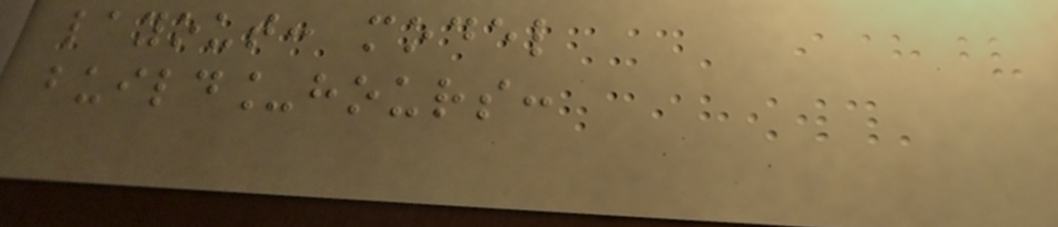layout: model
build_hours:
